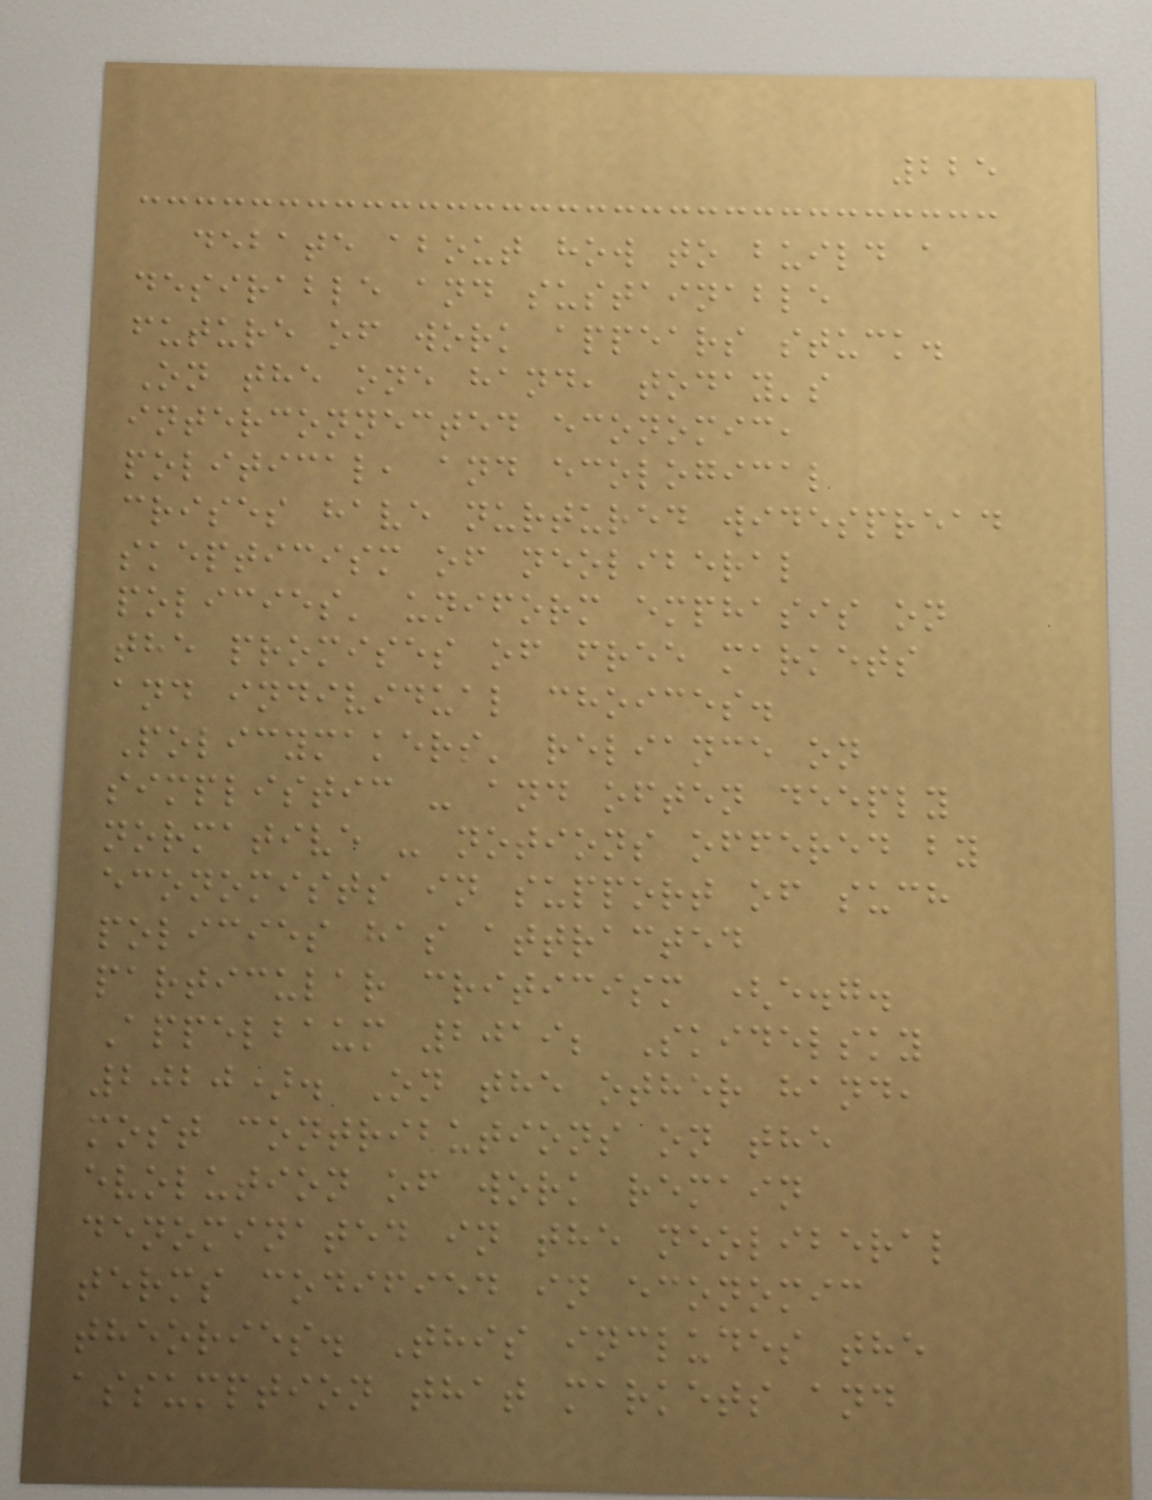225
debate about how to build a
desirable and sustainable
future of work appears stuck.
On the one hand, today's
interconnected economic,
political, and ecological
crises have nurtured widespread
skepticism of neoliberal
policies' uniform emphasis on
the promises of free markets
and individual choices.
Policymakers' reliance on
simplistic - and often deeply
normative - notions offered by
economists in support of such
policies has attracted
particular criticism (e.g.
Appelbaum 2019; Skidelsky
2020). On the other hand,
most contributions on the
evolution of work remain
denominated in the neoliberal
terms codified in economic
theories. This includes the
assumption that markets and
